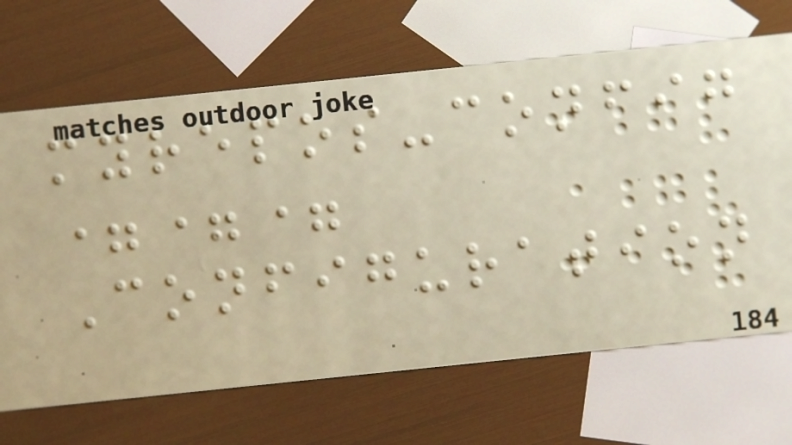myrepos-config
===
Configuration
